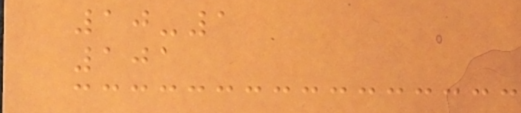10-1
101
